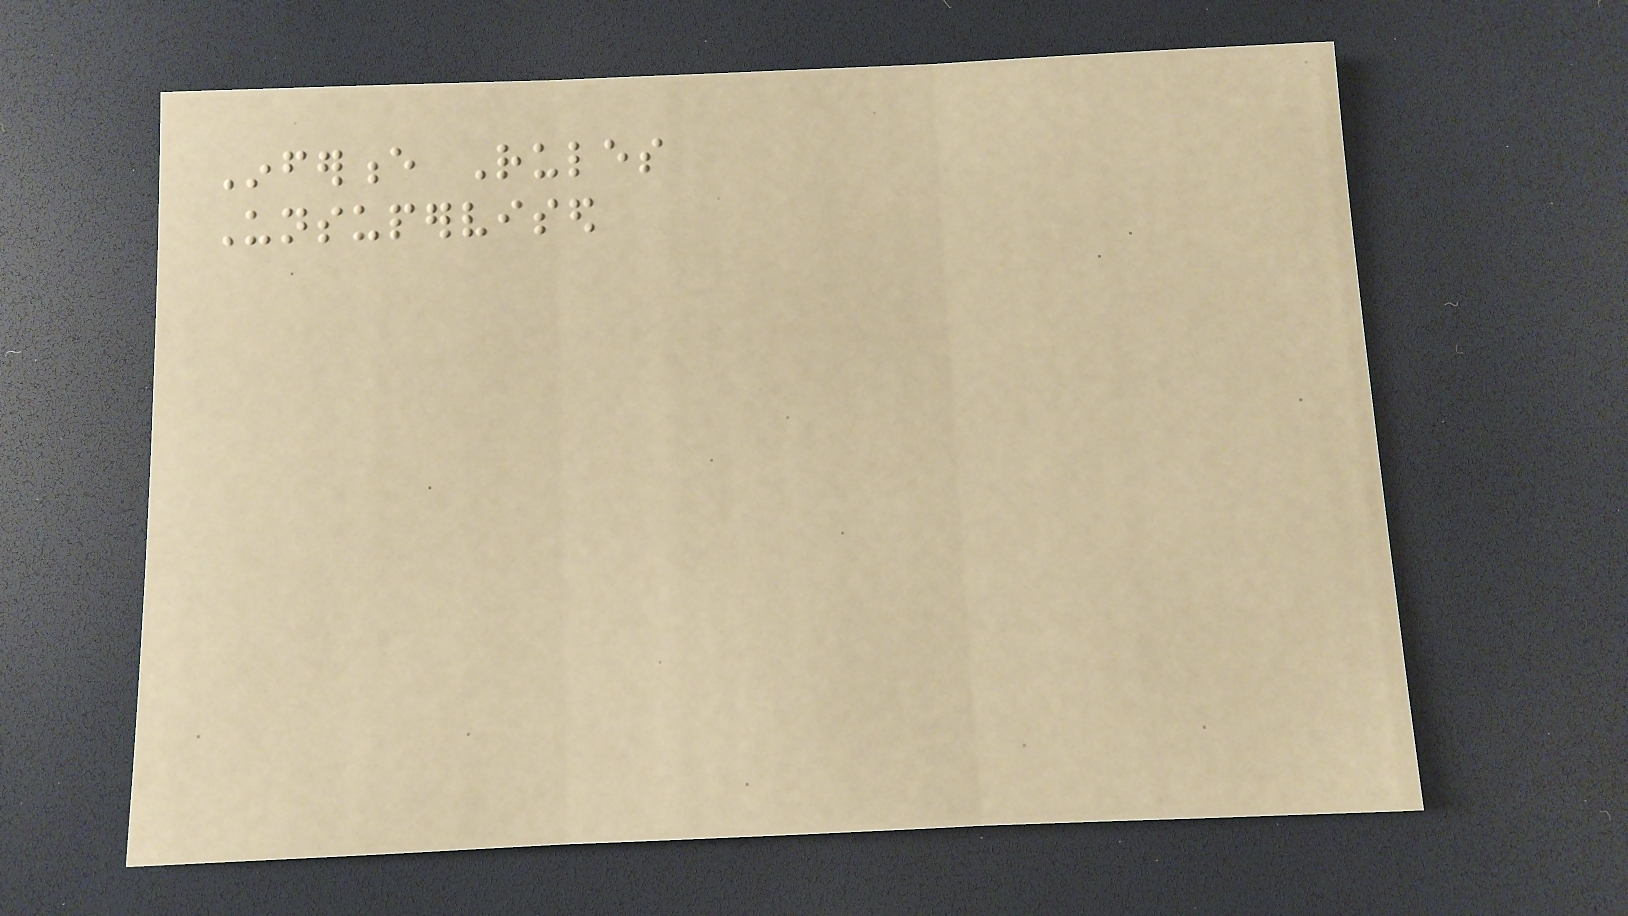Inference Rules
Unsupervised
